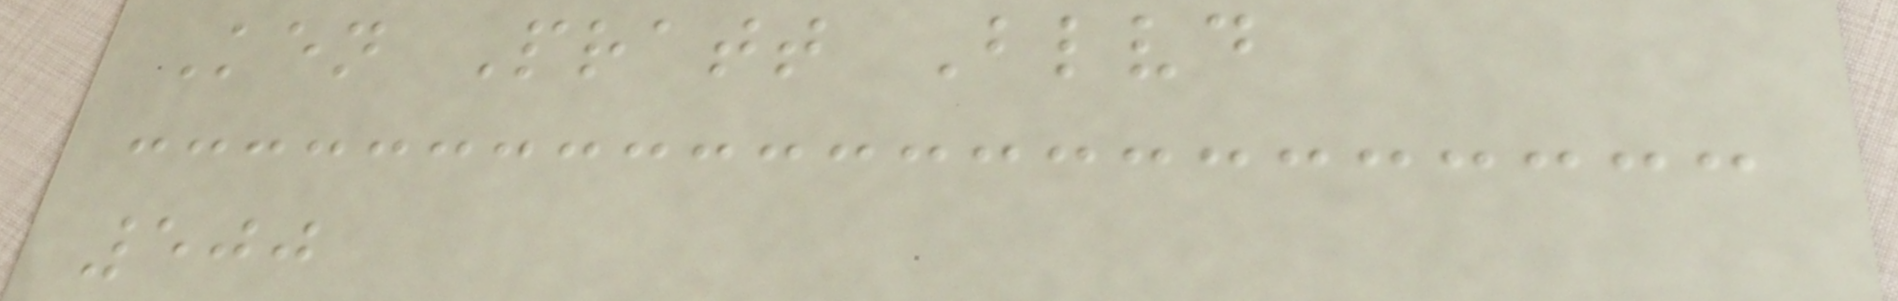Ken Pratt Blvd
500
